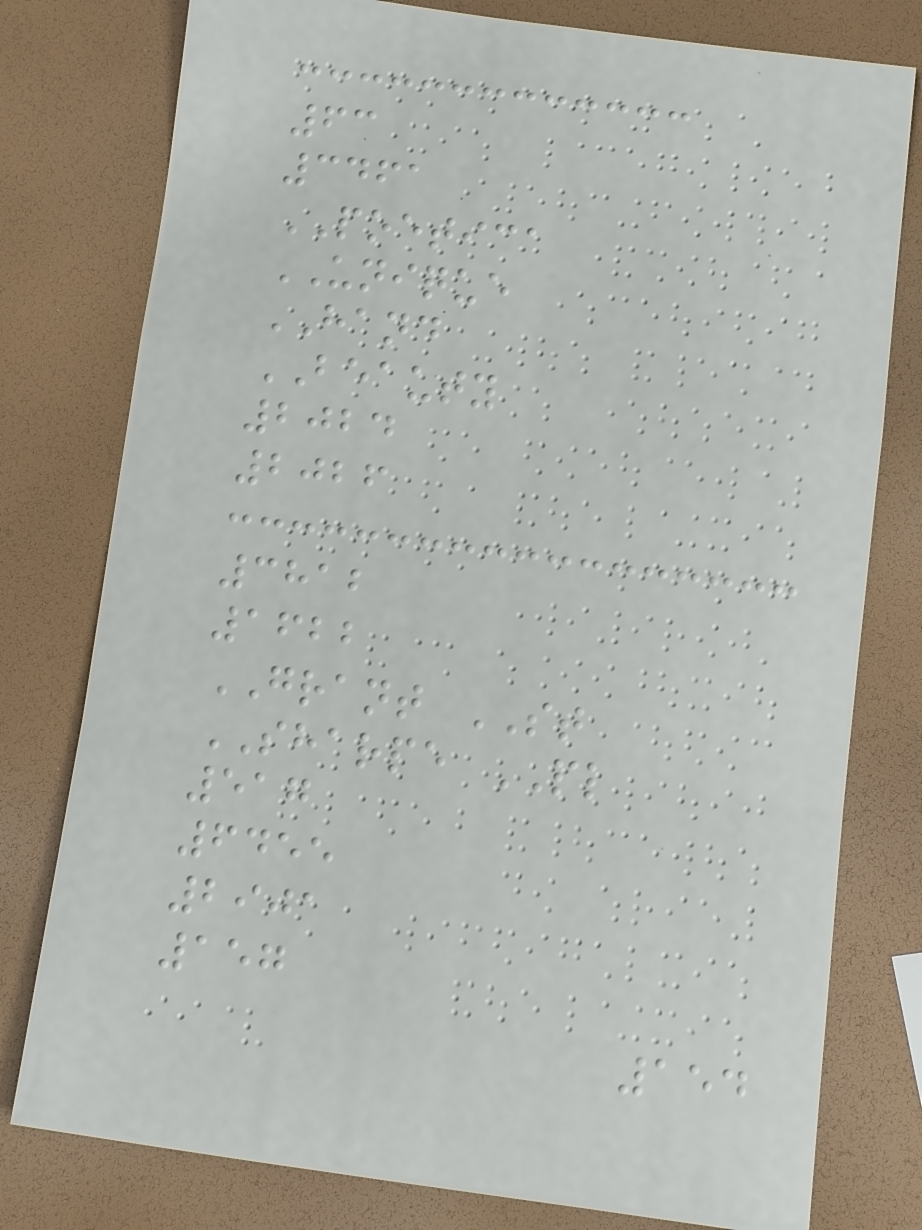63
3461
POETICA
UNIQUE
HAND
BEAUTY
2024
2026
3812
1622
GRANT ST
SHARPE PL
517
6455
2901
157
154
